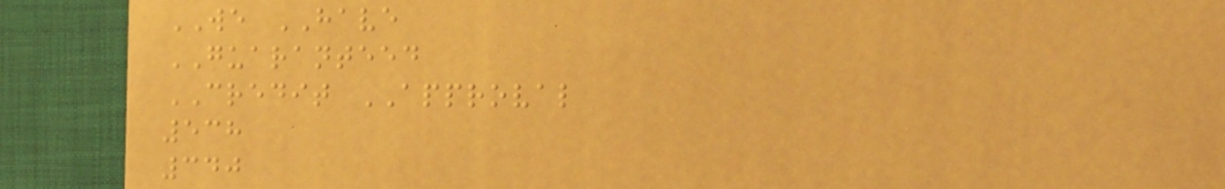WE HAVE
GUARANTEED
CREDIT APPROVAL
538
340
